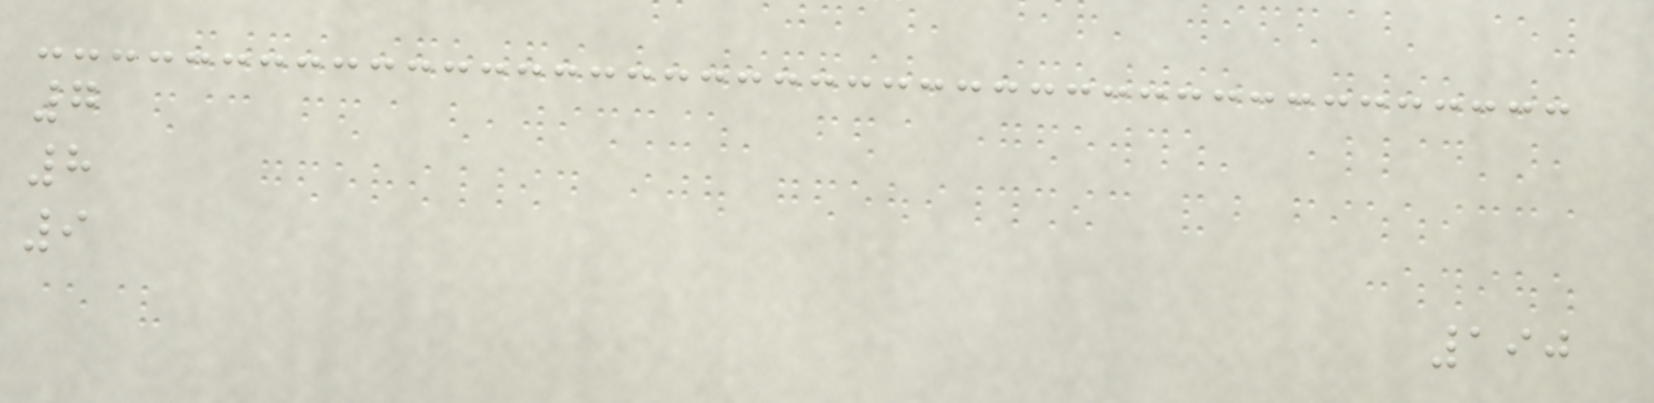7
8
9
190
